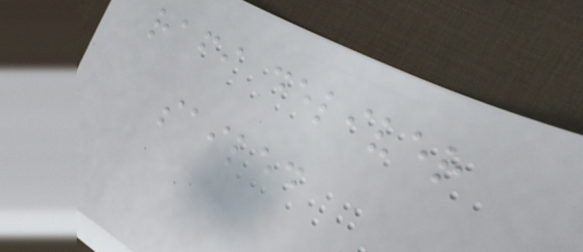rafi deliver
sailed
